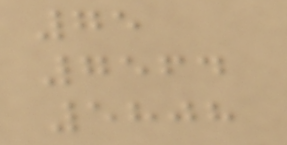75
7564
5808
